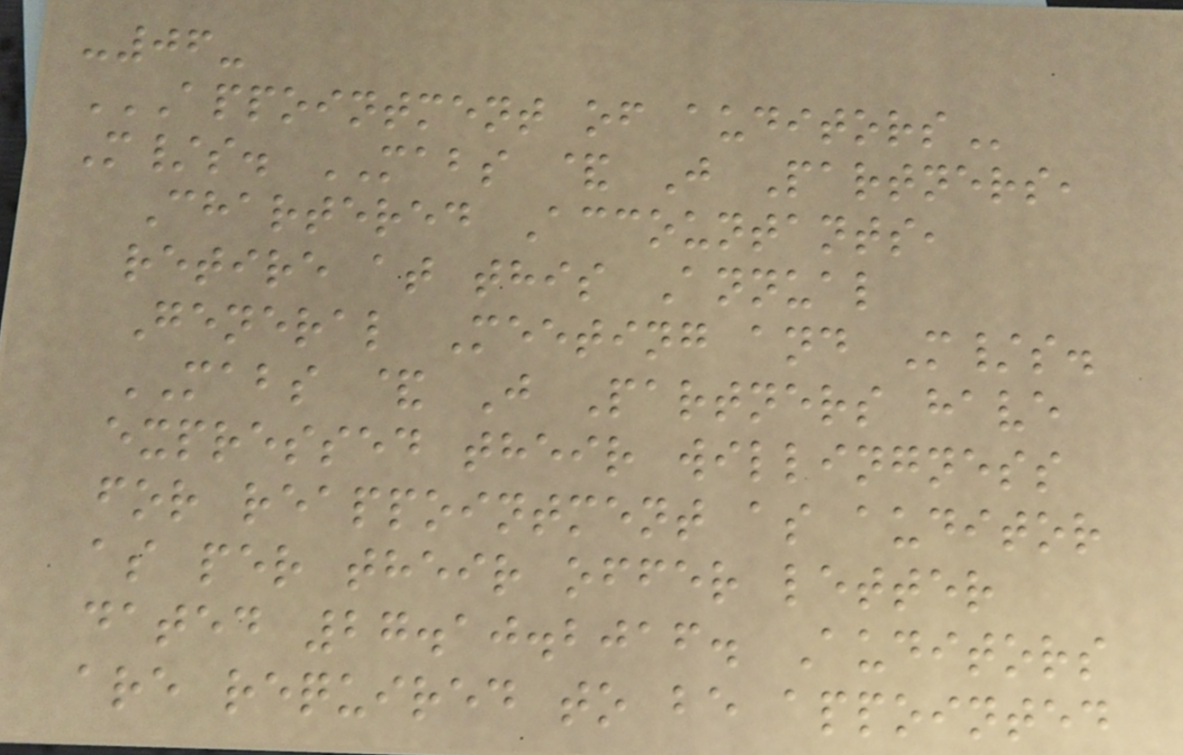-06-
APPOINTMENT OF AUDITORS
M/s. MABS & J Partners,
Chartered Accountants,
retire at this Annual
General Meeting and M/s.
MABS & J Partners have
expressed their willingness
for reappointment as auditor
as per their offer letter
dated 27.10.2016. Auditors
are required to be appointed
